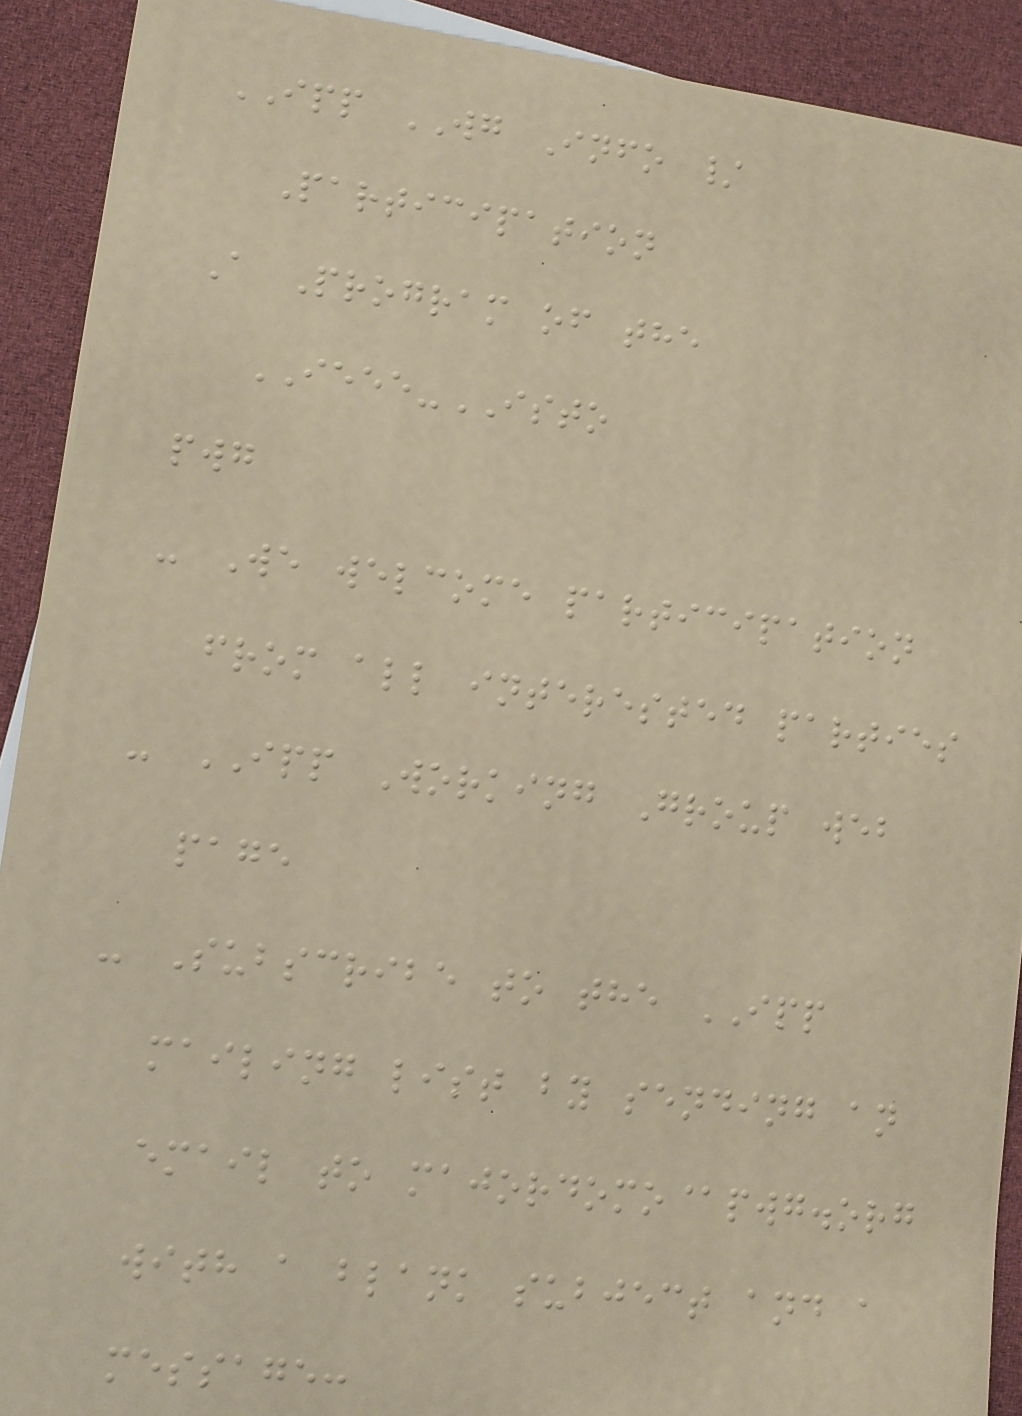IPP WG Info /
Participation
A Program of the
IEEE-ISTO
pwg
- We welcome participation
from all interested parties
- IPP Working Group web
page
- Subscribe to the IPP
mailing list by sending an
email to majordomo@pwg.org
with a blank subject and a
message:
